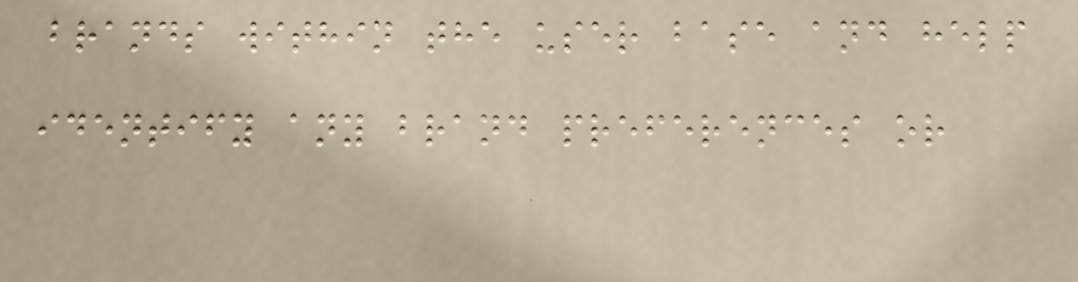brands within the user base and help
identify any brand preferences or
